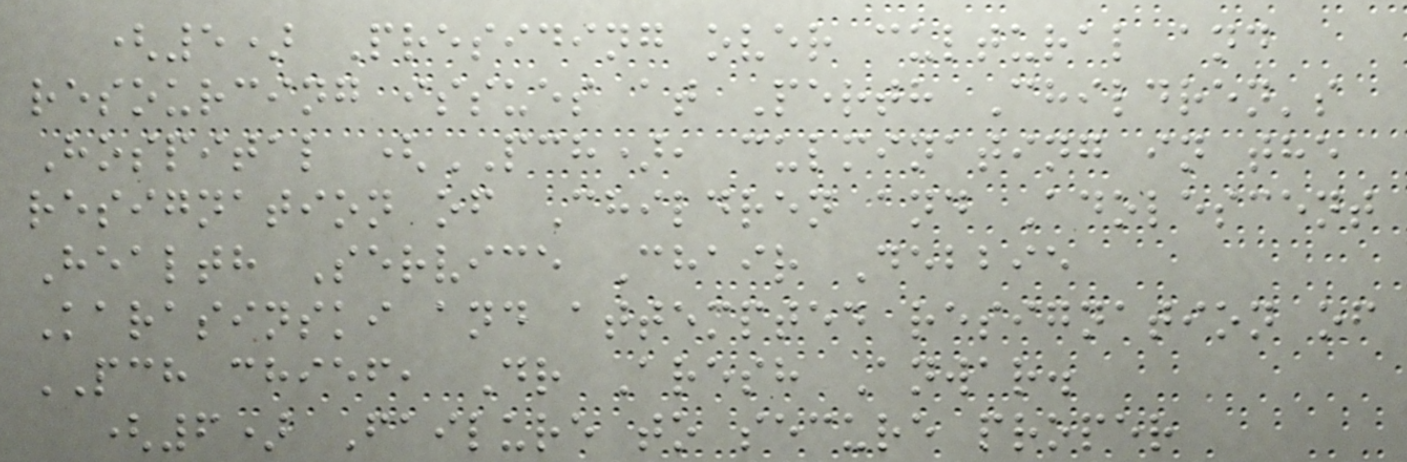(5) Presiding over cultural and
resourcing issues at Perth Children's
Hospital (PCH), culminating in the
resignation of Children and Adolescent
Health Service Chair Debbie
Karasinski and attempted resignation of
PCH chief, Dr Aresh Anwar.
(6) Failure to secure proper
